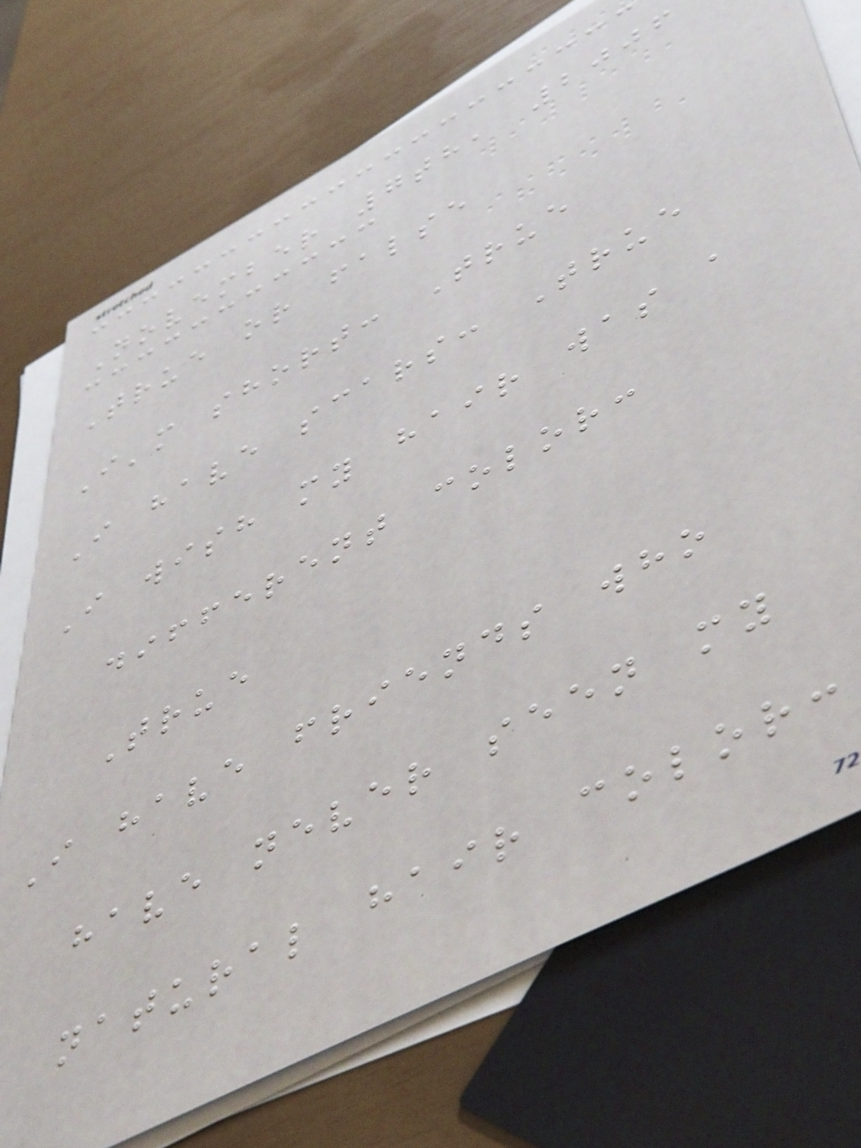November 7th, 2006
True or false
I'm short: True
I have scars: True
I wish my hair was a
different color:
True
I have friends who
have never seen my
natural hair color:
